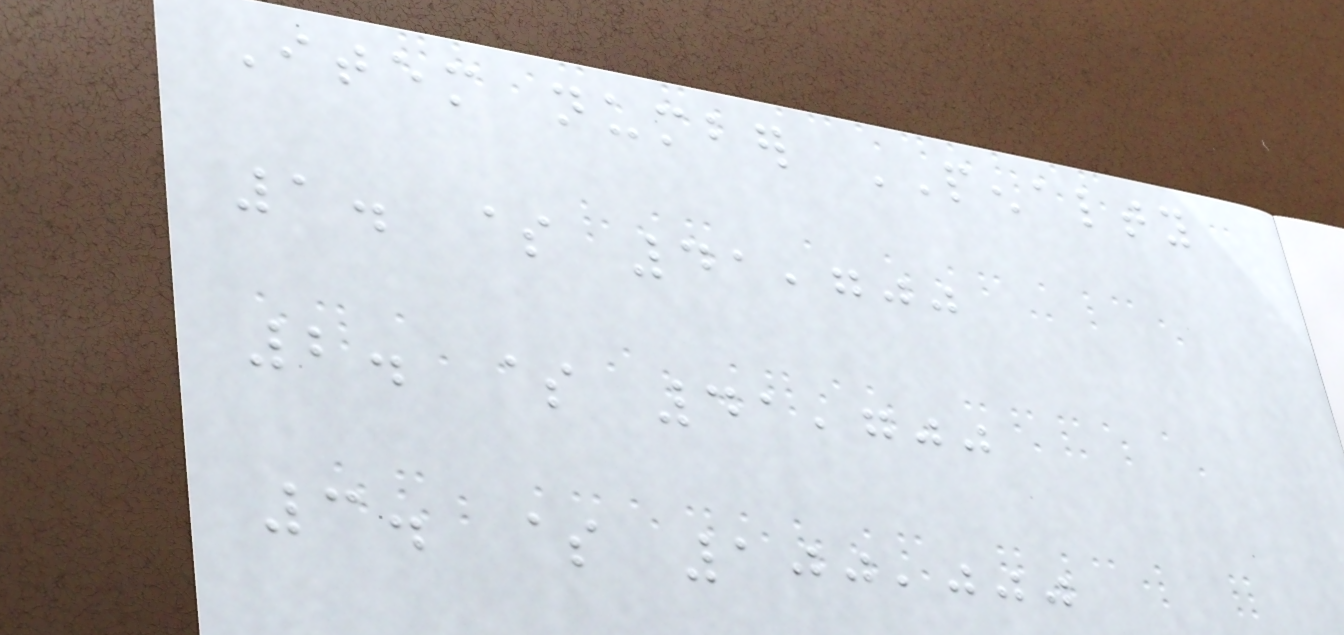Item number PENALTY
1. $ 41,700
2. $ 41,700
3. $ 100,000
